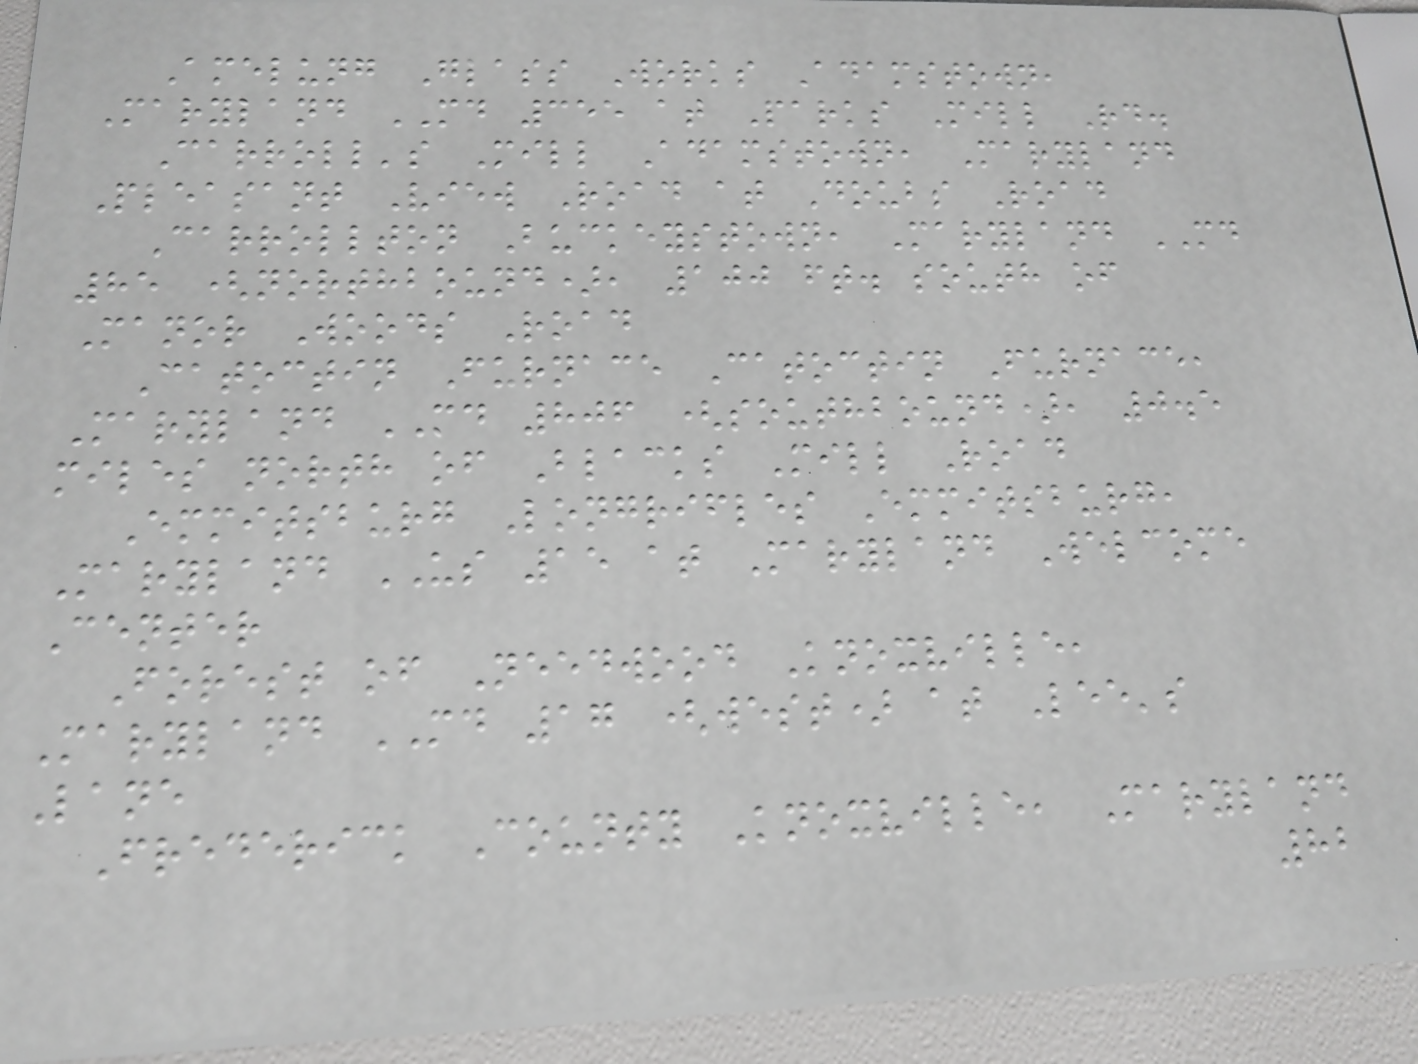Amelung Glass Works Adamstown,
Maryland MD 355 at Parks Mill Rd.
Carroll's Mill Adamstown, Maryland
Pleasant View Road at Doubs Road
Carrollton Buckeystown, Maryland MD
85 (northbound), 100 ft. south of
Manor Woods Road
Catoctin Furnace Catoctin Furnace,
Maryland MD 806 (southbound), 0.5
miles north of Blacks Mill Road
Emmitsburg Longrifles Emmitsburg,
Maryland US 15 at Maryland Welcome
Center
Forest of Needwood Knoxville,
Maryland MD 17 (west) at Lee's
Lane
Frederick County Knoxville, Maryland
82
